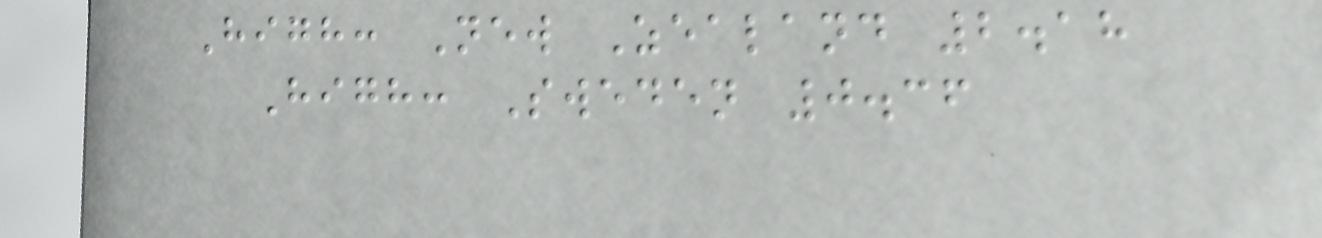High: New Zealand 2.18
High: Sweden 0.36
